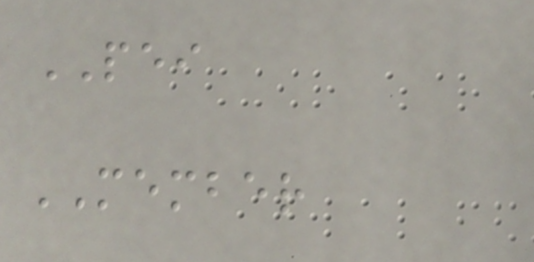PEI
MEMBER
